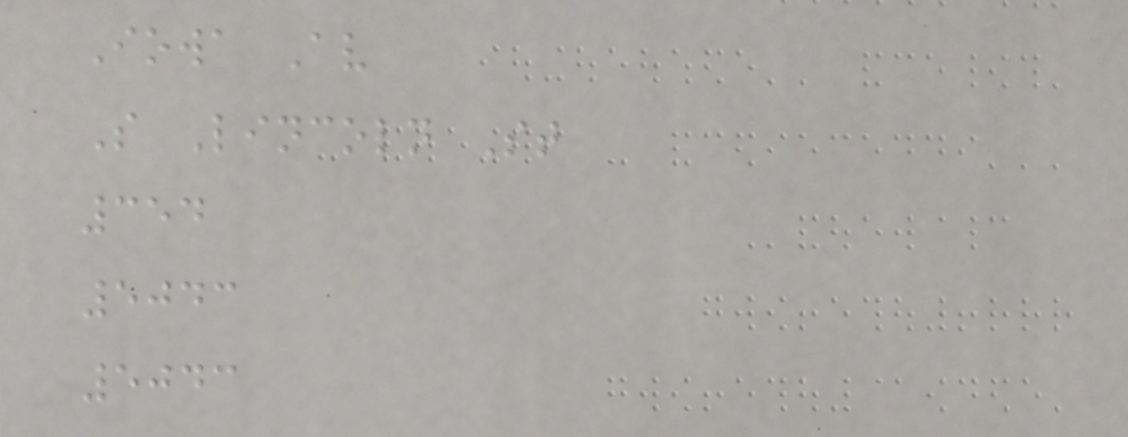Iowa Av
S Lincoln St
354
5043
5043
